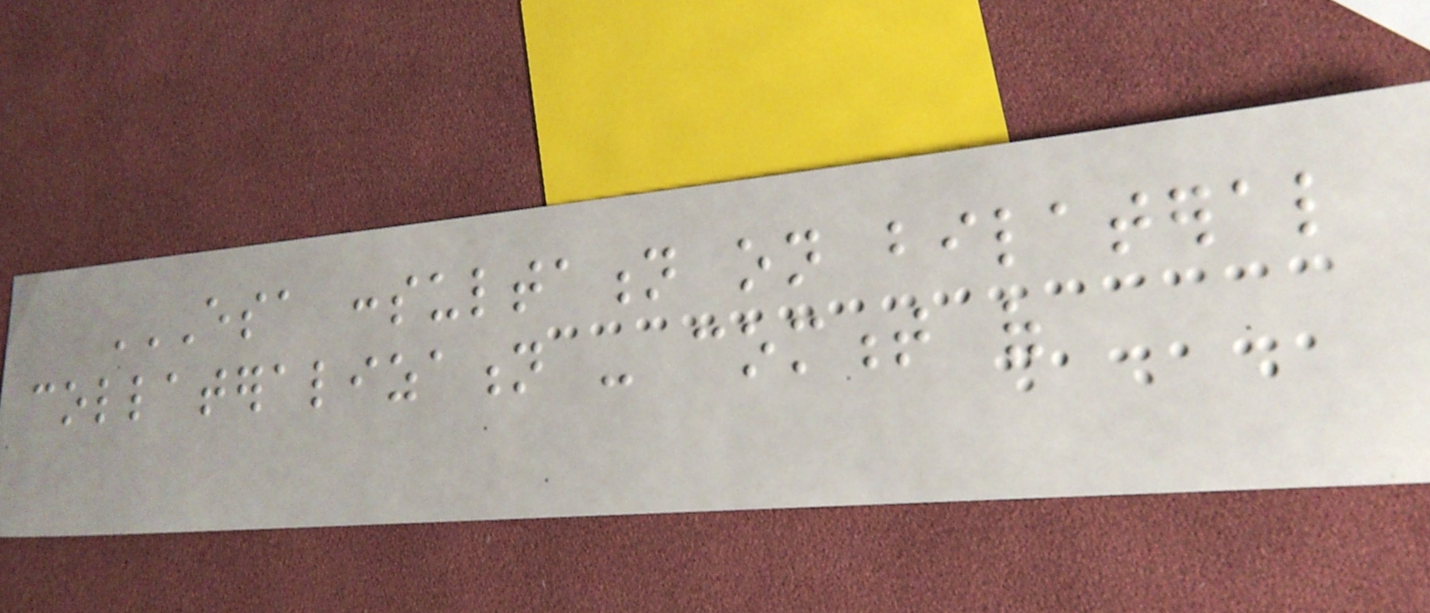ESA CONSULTATION ON BILATERAL
COLLATERALIZATION - COMMENT OF
